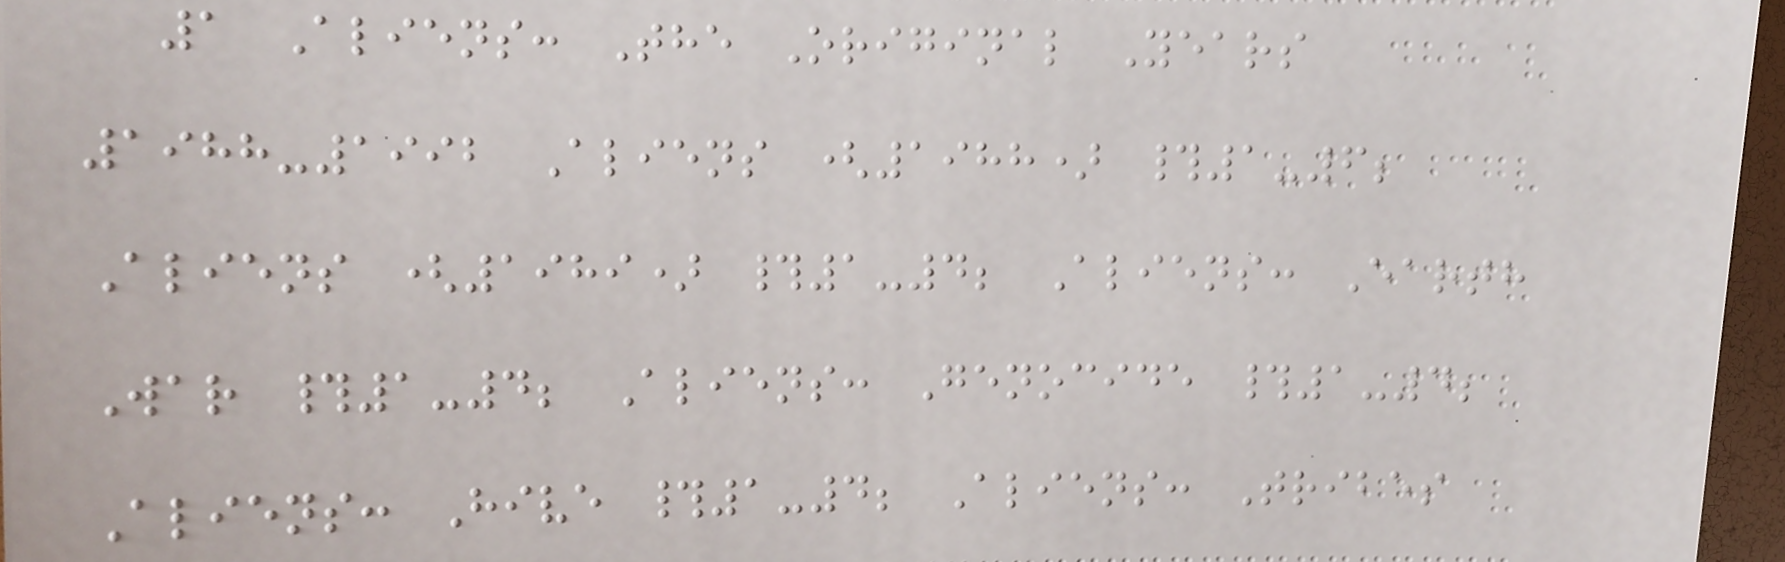1 Aliens: The Original Years
1988-1992 Aliens (1988) #1-6;
Aliens (1989) #1-4; Aliens: Earth
War #1-4; Aliens: Genocide #1-4;
Aliens: Hive #1-4; Aliens: Tribes
